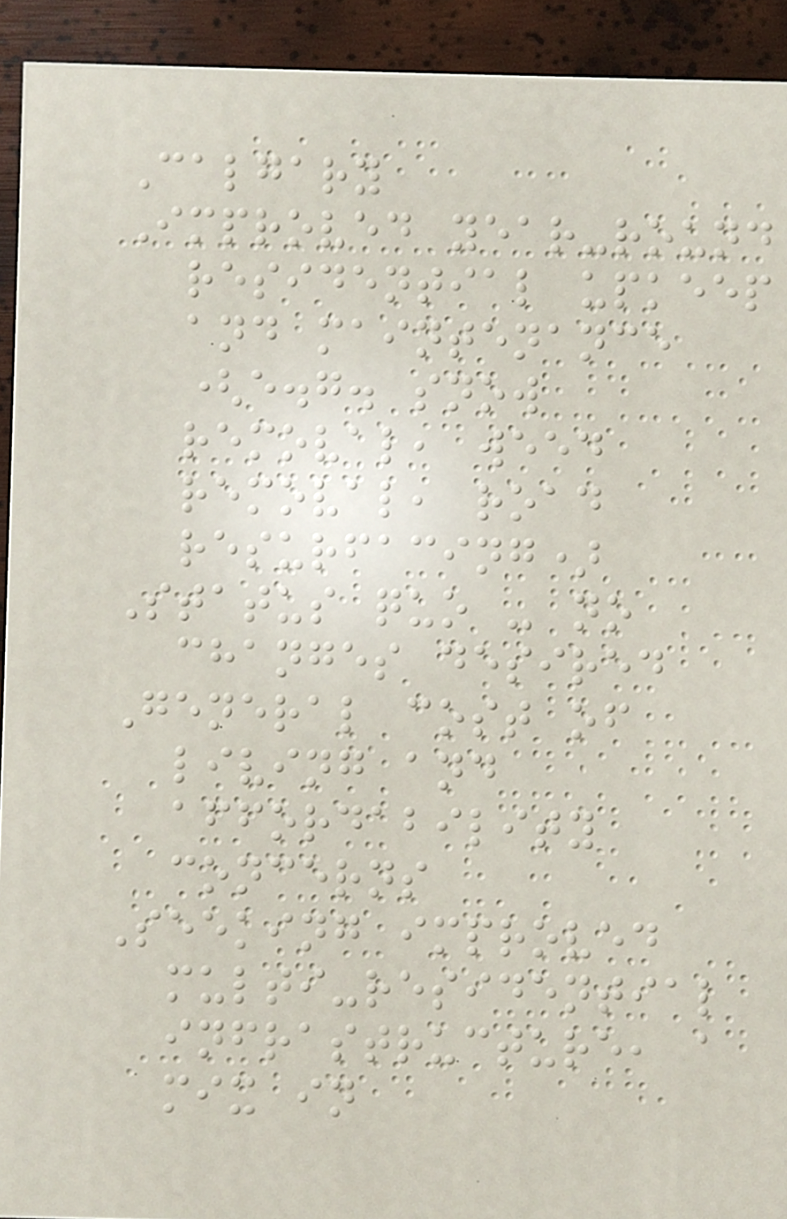Calgary
Improved year-round
residential upkeep
and maintenance
(e.g. snow
removal, weed
removal, road
resurfacing)
Status quo - no
changes desired
General cost of
living and
affordability
concerns
Seeking improved
multi-residential
infrastructure, a
mix in
